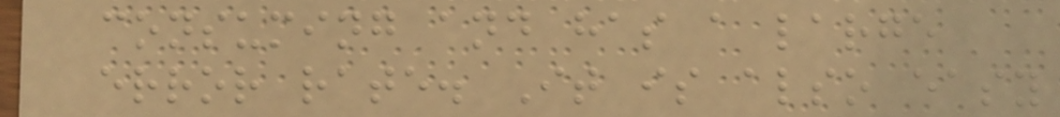consuming and has a large
error rate. It is also easy
